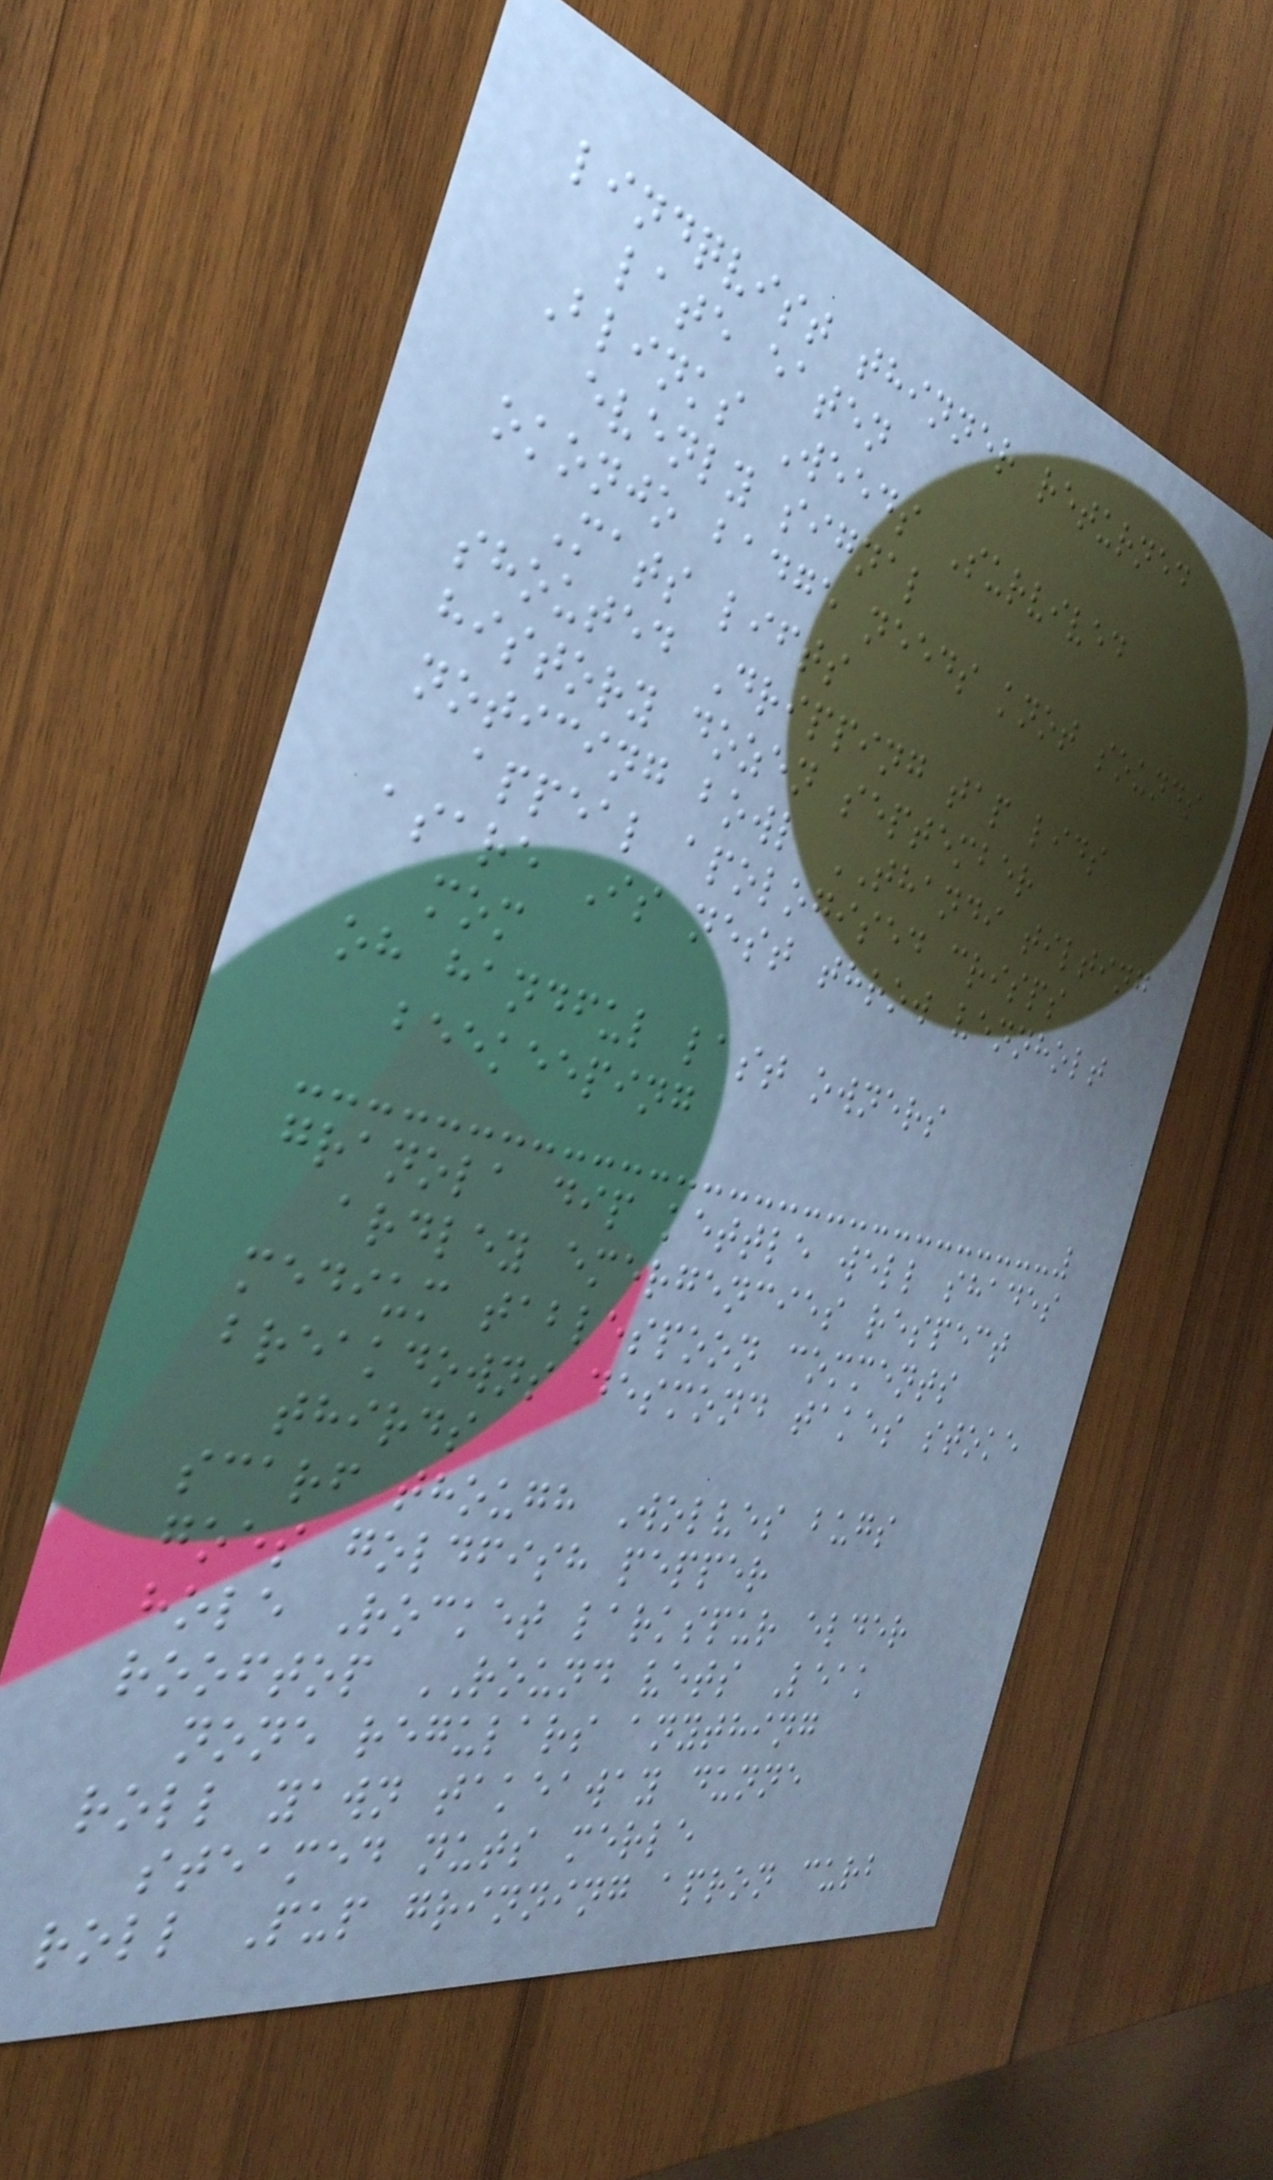lindqvist thinner returned
late eaten
Blinks Weeds Survived
evenly signal
okonjo badge needs knot sounds
Mats lifts
shouted Dripping tap lids
history dozen september
noticing bowl THANDI tilting
appeal apologised crisps
asare Is nest throw vennholt
mom
oh handful last owners
beekeeping
granola dip kettle well shades
ardley emergencies respect
medium tablespoon comments
breakdowns desmond takes stoke
thirds
scarf though Wolves bugs
goes goldfish pepper
hole Rocket larkspur elder
rooftop ROUND vets Leak
none regulars anything
roll yawn takeaway dunne
steamed nuts merle
roll Pup grinning apron curb
